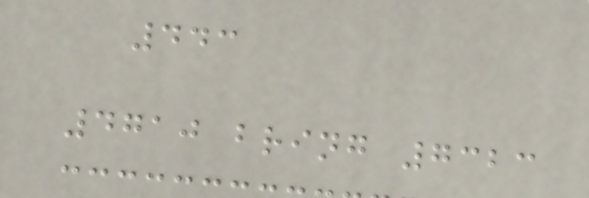443
4710 bring 7323
